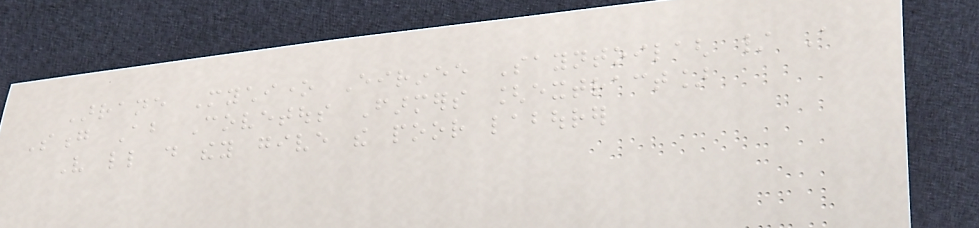Arrane Mychione Eirinee Sayntoilagh / A
Song About Covetous Farmers [extract]
Very little do they give the poor labourer
